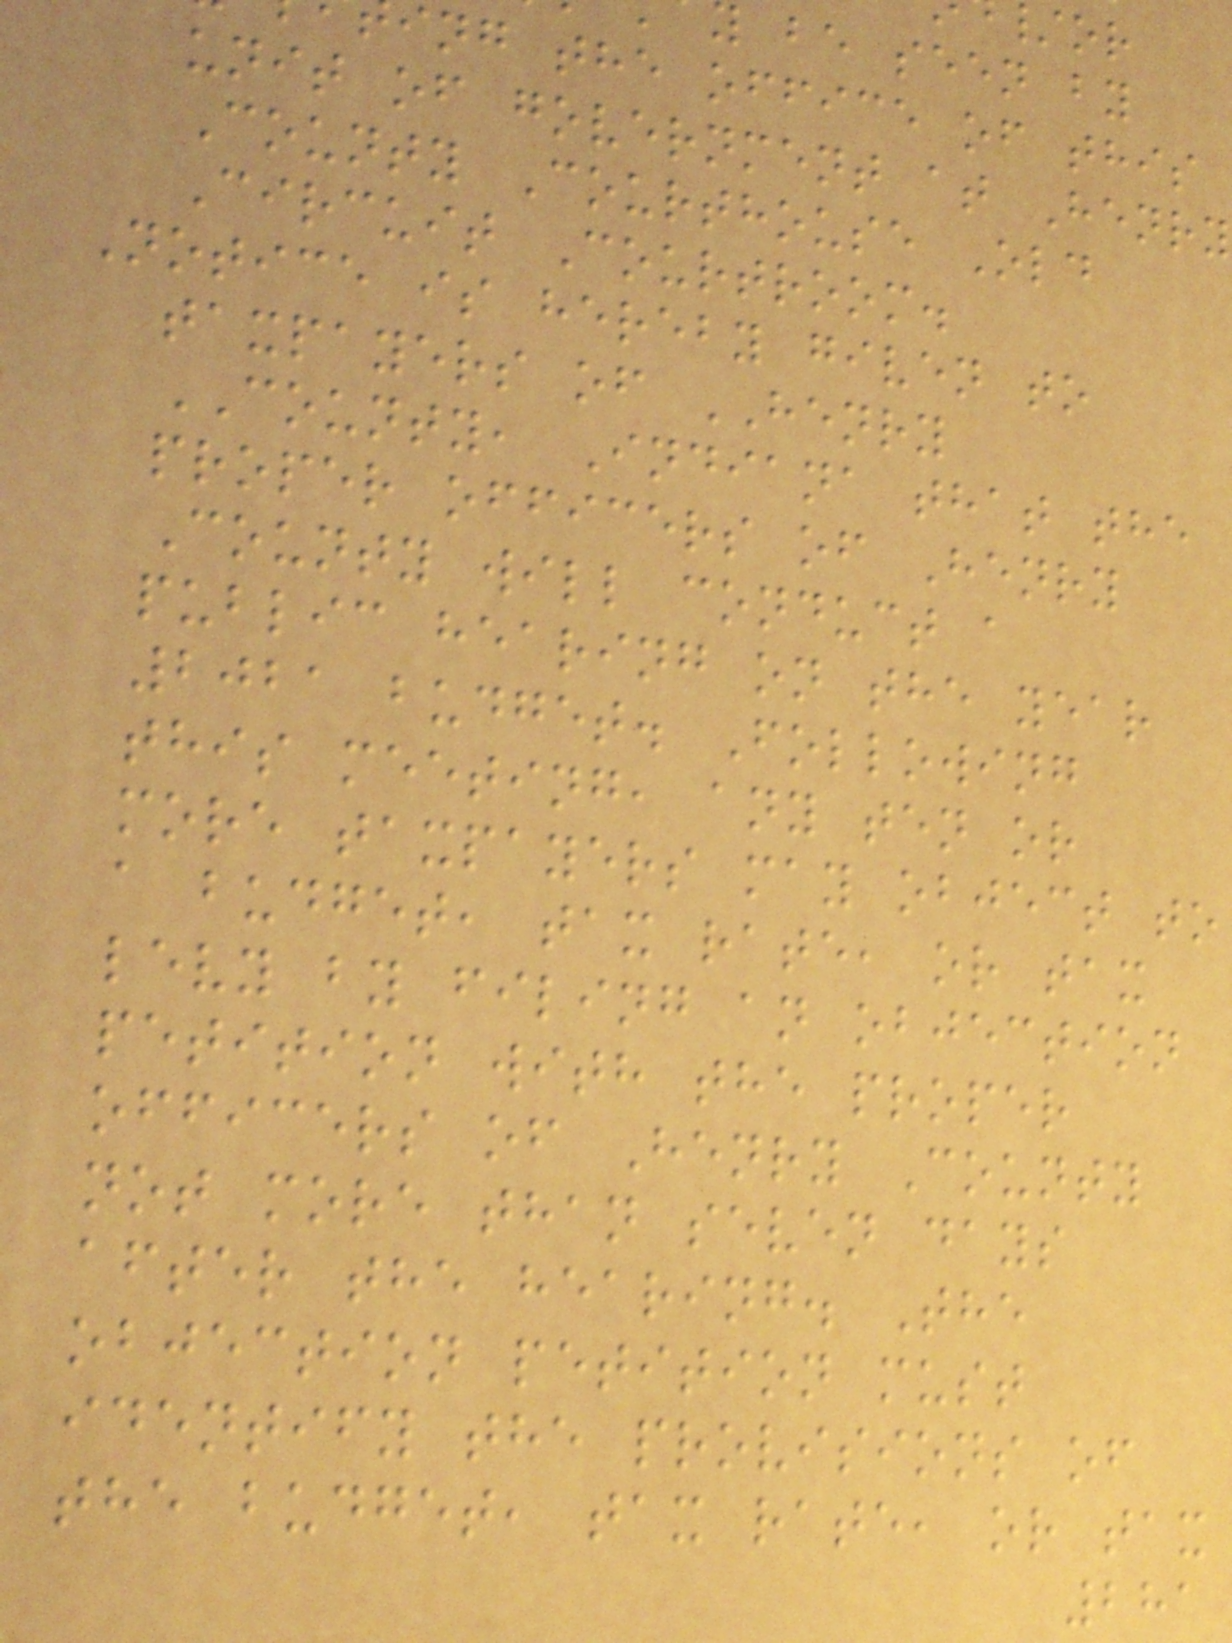be seen by
ing the office of this
unit of government at Henry
County Courthouse Old
Circuit Courtroom.
Notice is hereby given to
taxpayers of HENRY
COUNTY, Indiana that the
proper officers of Henry
County will conduct a
public hearing on the year
2021 budget. Following
this meeting, any ten or
more taxpayers may object to
a budget, tax rate, or tax
levy by filing an objection
petition with the proper
officers of Henry County
not more than seven days
after the hearing. The
objection petition must
identify the provisions of
the budget, tax rate, or tax
281
